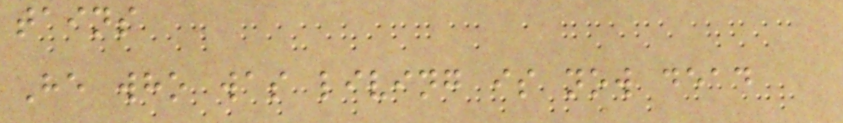tains
He who was living is now dead
